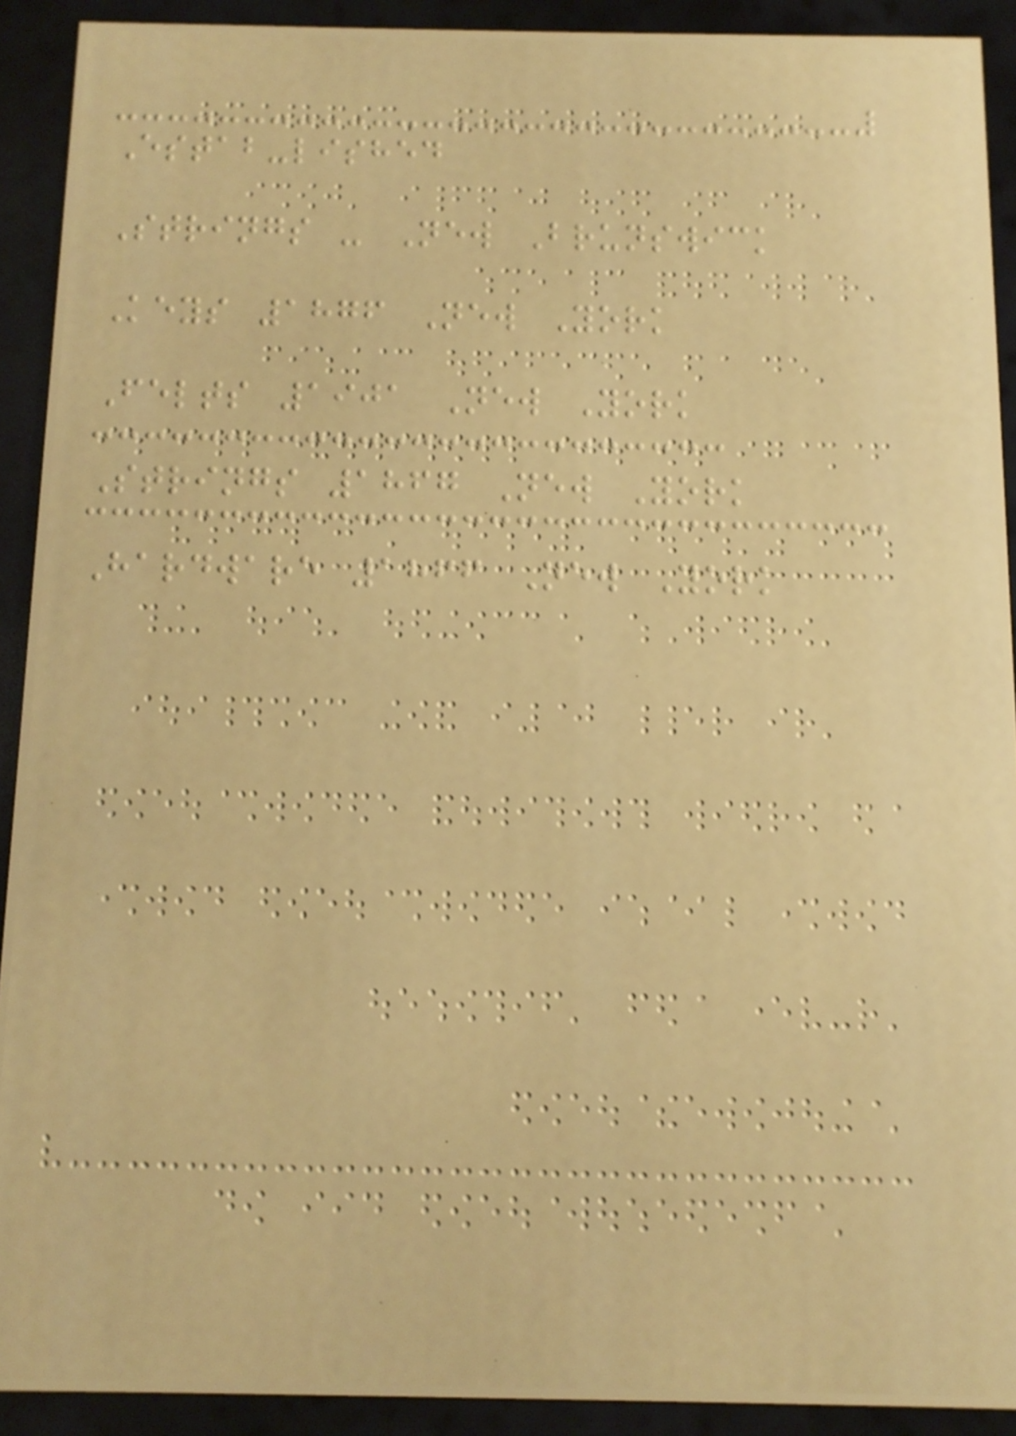Estab-lished
Strings - New Brunswick
Keys 1876 New York
Felts 1901 New York
Strings 1867 New York
Hardware 1866 New York
